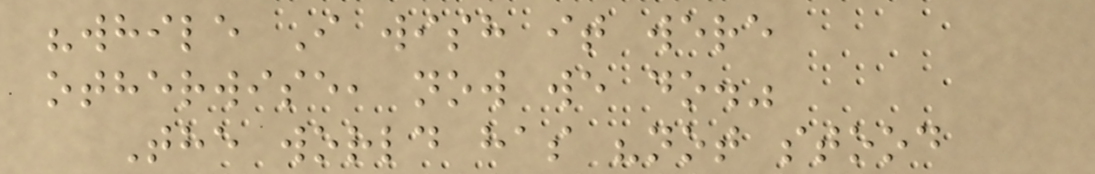"while I wish it were
otherwise, now we do."
The world has "not stood
